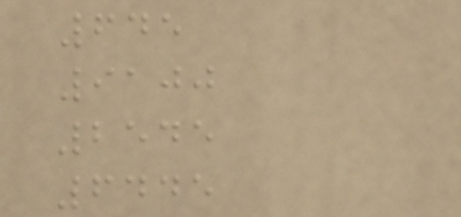645
9100
2545
6445
